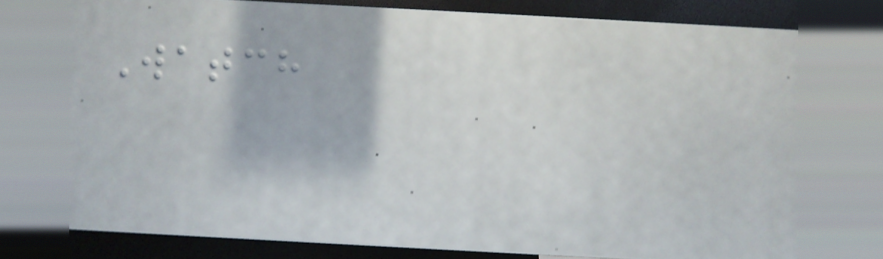Watch
